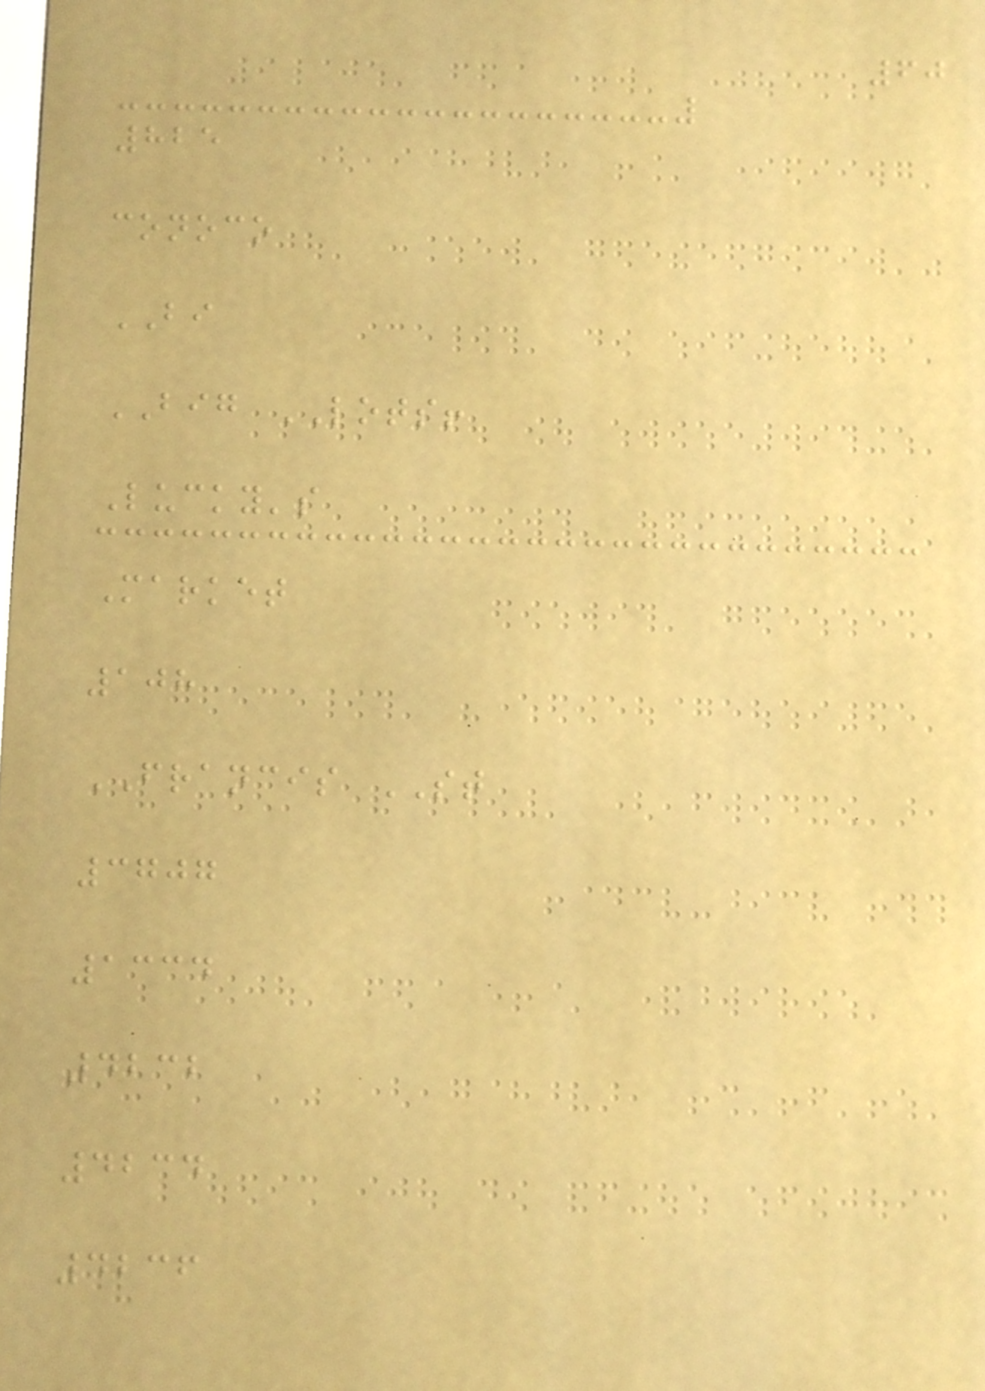60
825
conoco
BI
BIG LOTS!
Lucky's
Market
108
FRANCIS ST
3707
1334
4232
4234
4236
